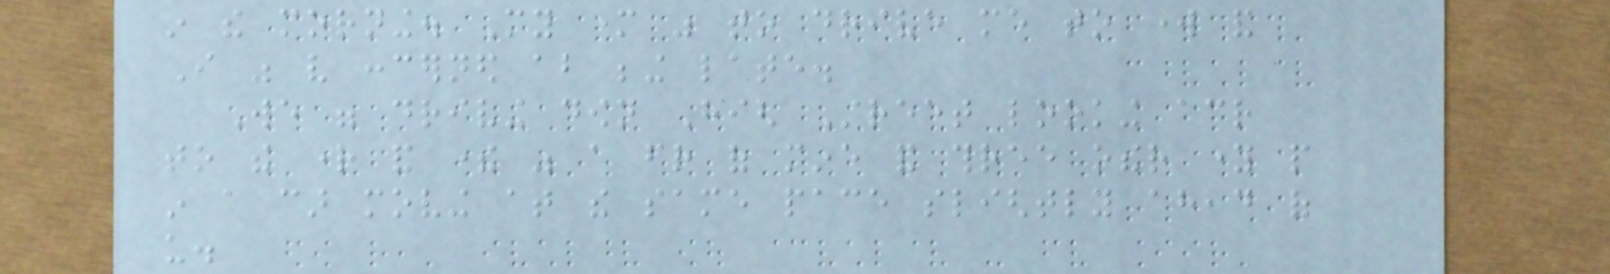in the morning. My mother was to drive me to work and
I was very concerned about being late.
We were driving down High Street looking across
to the right and there was a friend of mine and three other young people
in a car moving at the same pace slightly ahead of
us.
